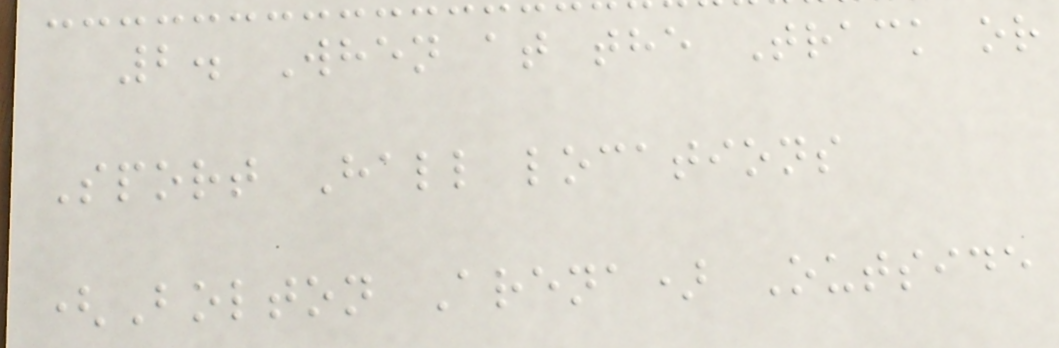2. When at the Track or
Sport Hall locations
(Bolton Arena) Outside
